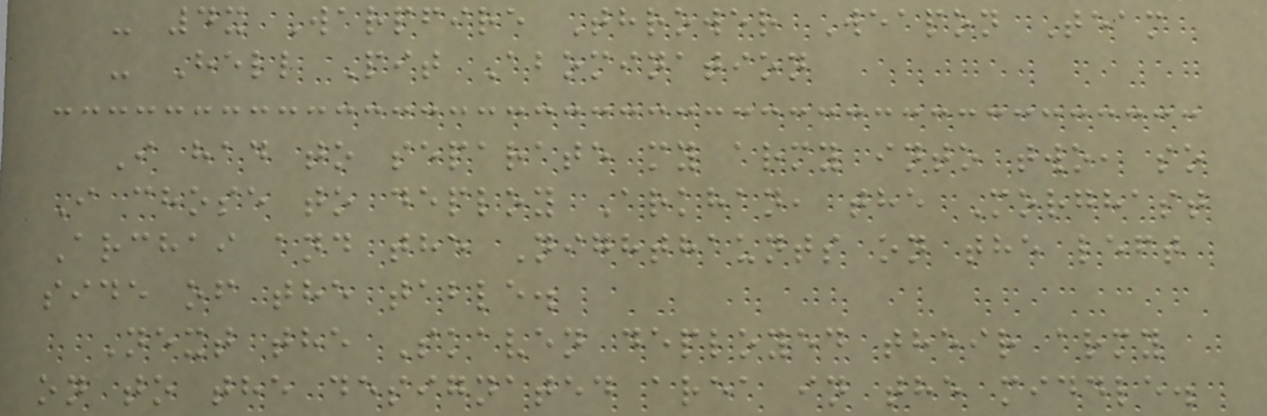- 4x Warpfire Thrower Weapon Team
- Hell Pit Abomination
I had to separate my army into two, so
I chose to deploy Arkhan, the Morghast
Archai and the Nighthaunts on the left
side of the table.
Next the Skaven deployed their army
on to the designated area in the middle.
